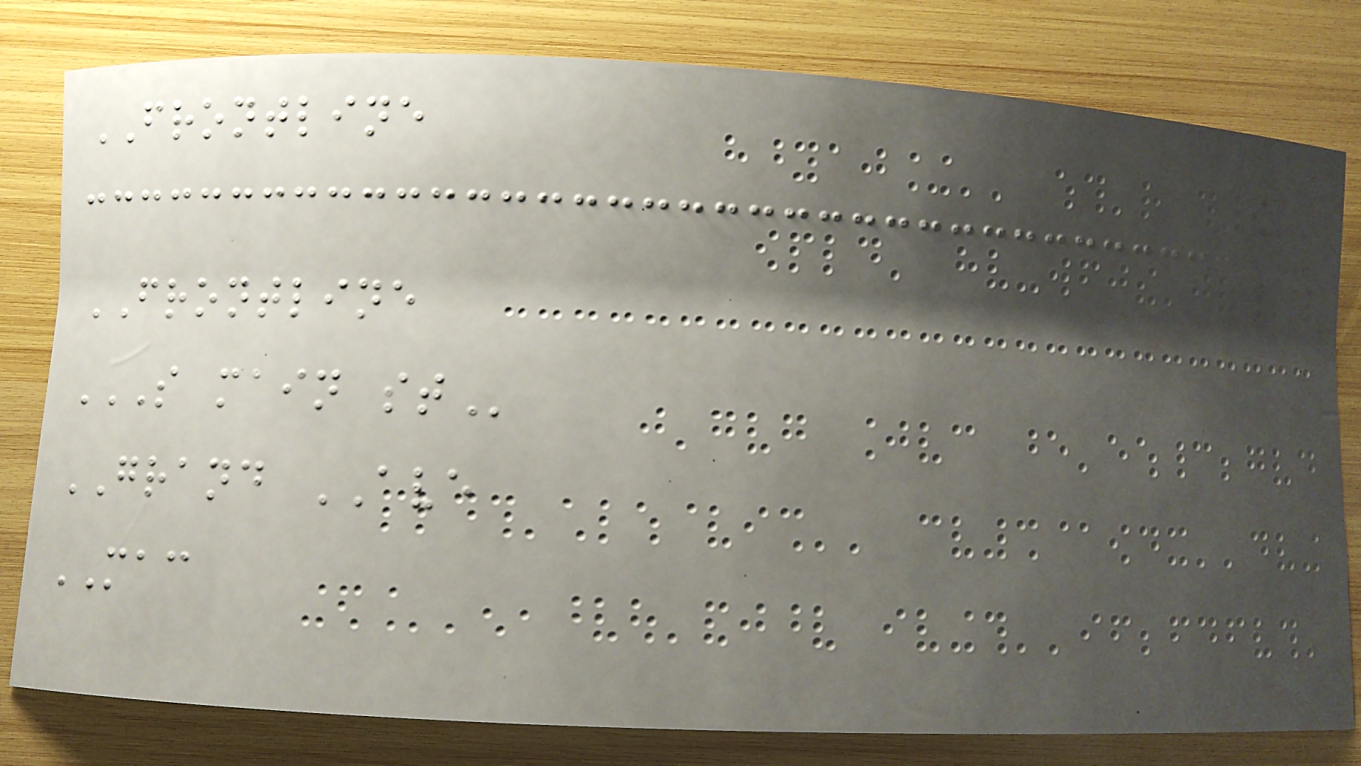FRONTLINE
FRONTLINE
S MAIN ST
GRAND AVE
MAC
